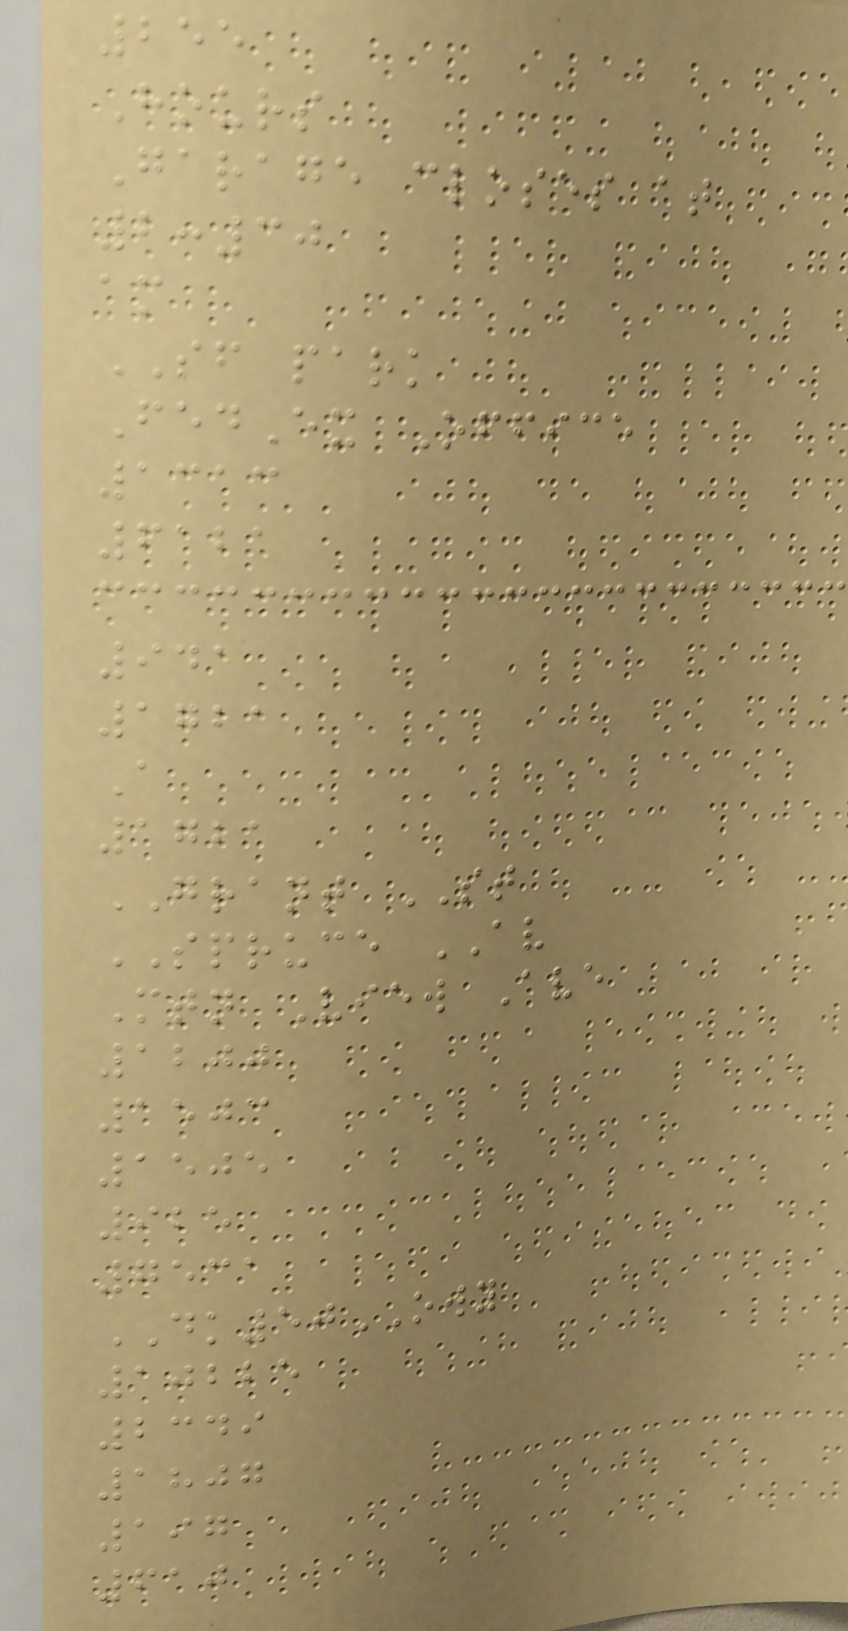255
Hours
Garage closes at
2:30
am
SF park
FedEx Office
1313
6121
941
1721
A
1721
GRANT ST
SPRUCE AV
Mtn View Ave
1200
1503
1505
925
7531
DK50OWY
10225
2349
1807
197
610
